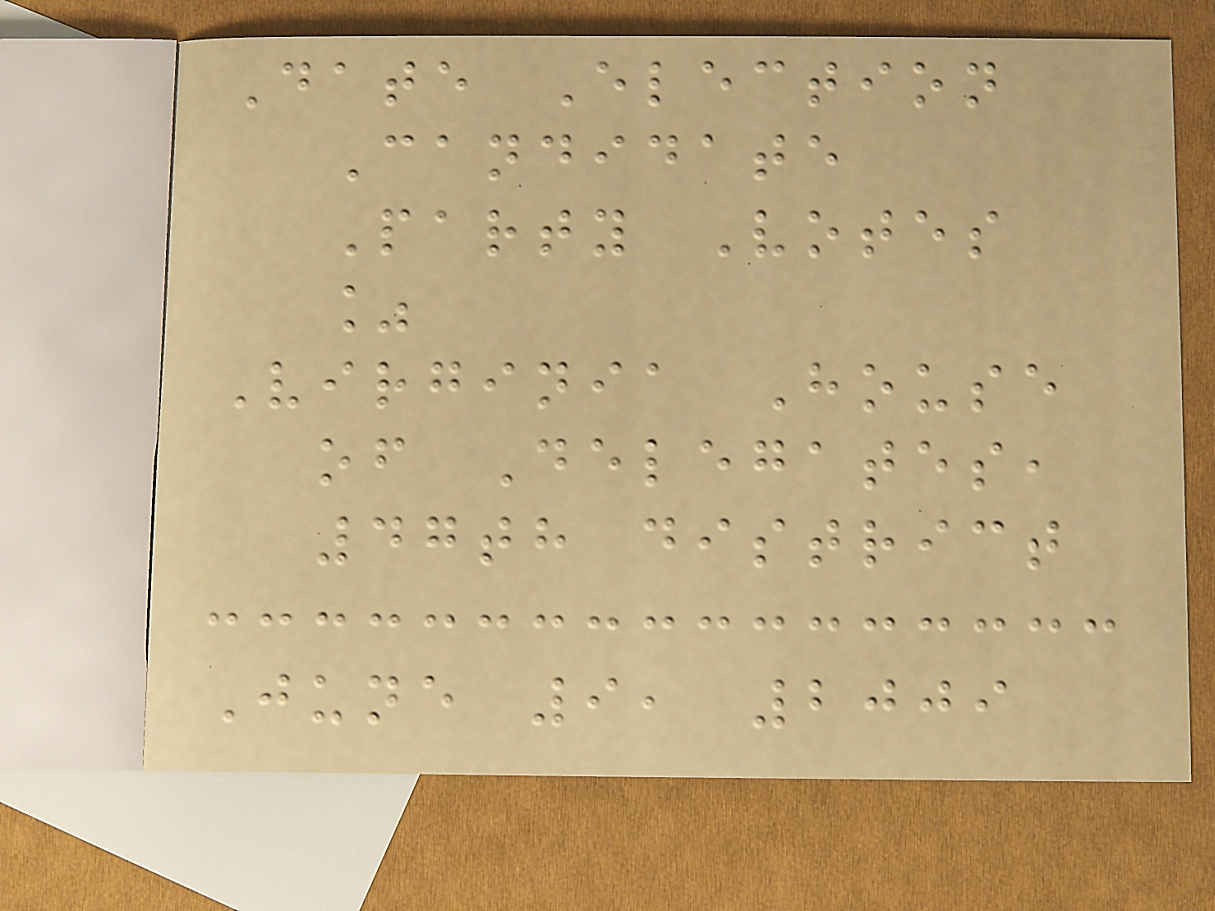Date Election
Candidate
Party Votes
%
Virginia House
of Delegates,
47th district
June 9, 2009
